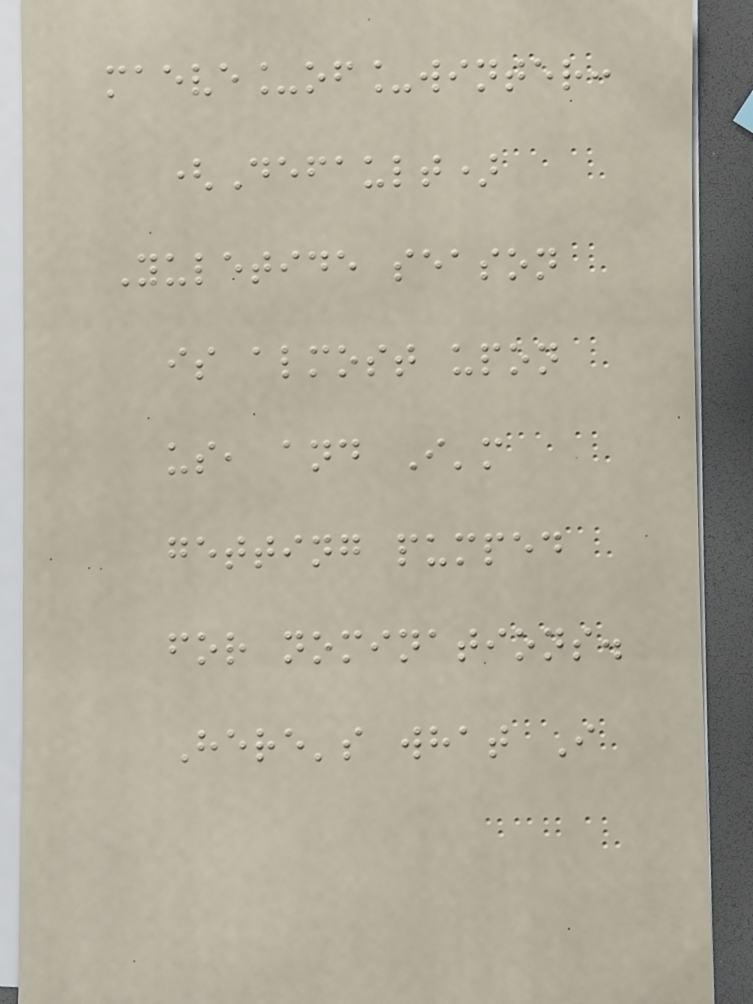maeve_of_winter:
(Default)
Yuletide season
is almost upon
us, and I'm
getting pumped
for nominations.
Here's what I
